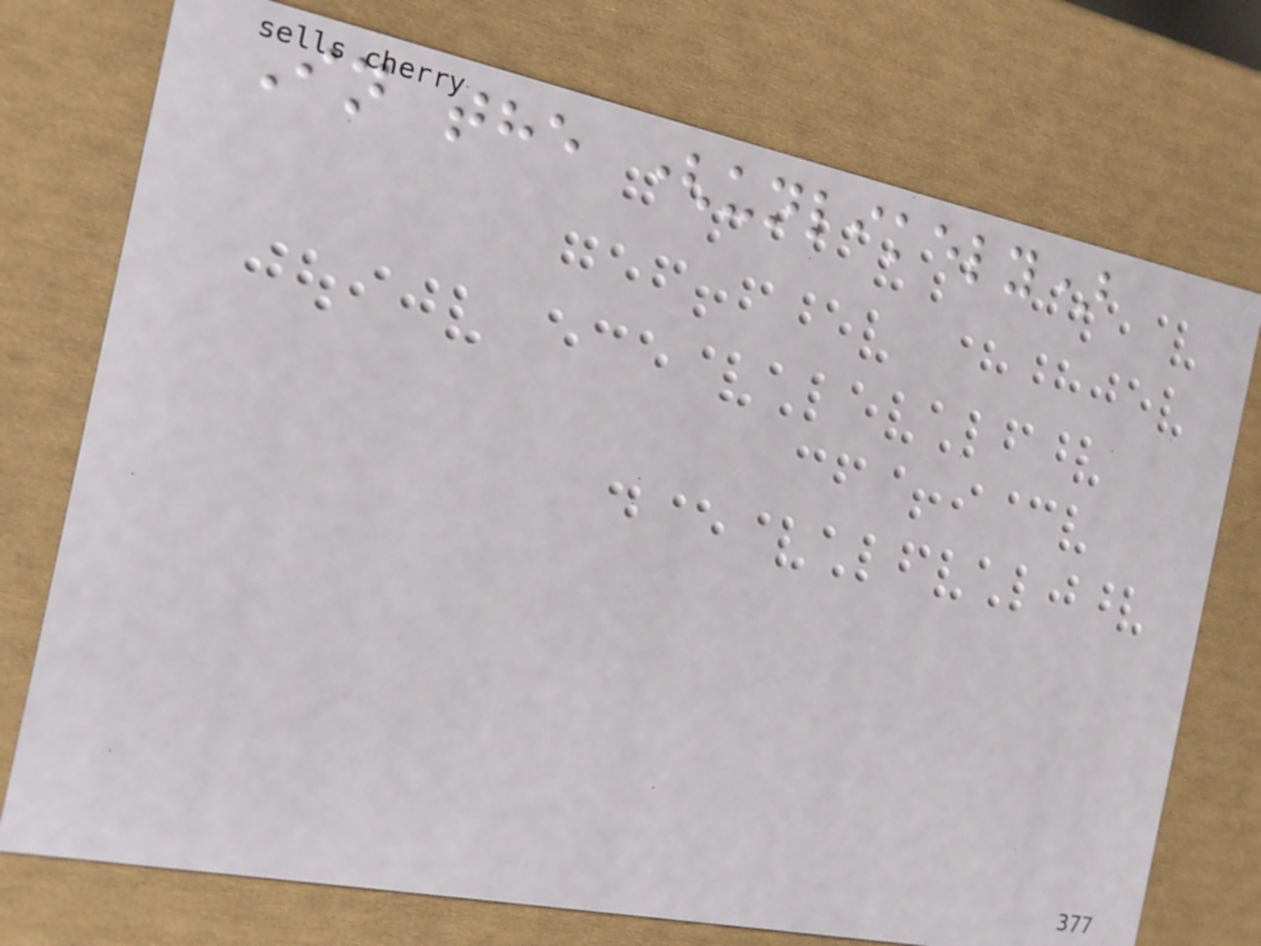In the (unlikely)
